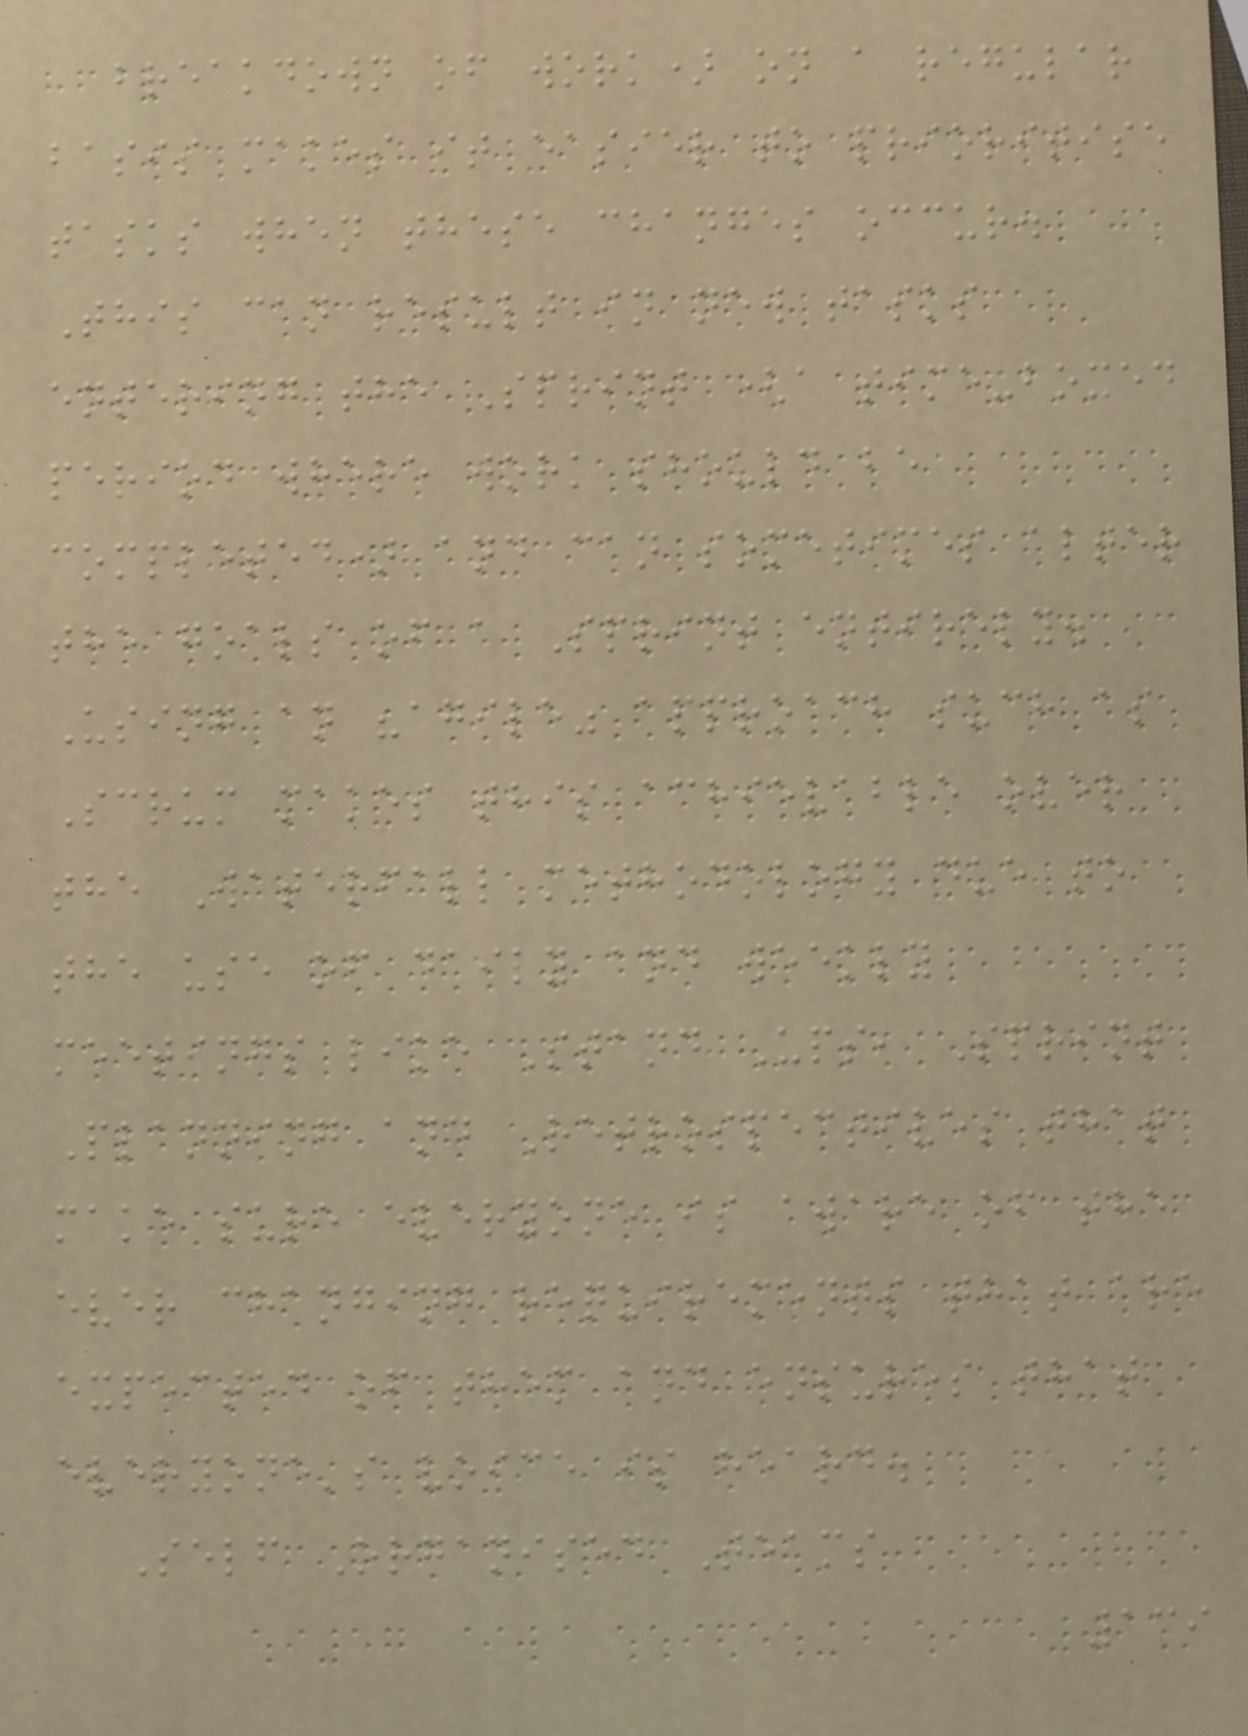breakdown of work) on a regular
basis makes it easier to prioritise
tasks when these changes occur.
This can result in new tasks
entering the Sprint (a time-boxed
period where work should be
completed) and can sometimes alter
the goals of a Sprint entirely.
Using an "agile" approach such as
Scrum makes this achievable over
the Waterfall methodology due to
the use of daily and weekly
meetings like Stand Ups, Sprint
Planning and Retrospectives that
make sure everyone is aware of the
ever changing requirements that are
expected of them and ensures that
everyone's voice is heard.
Self Organised Teams
139
